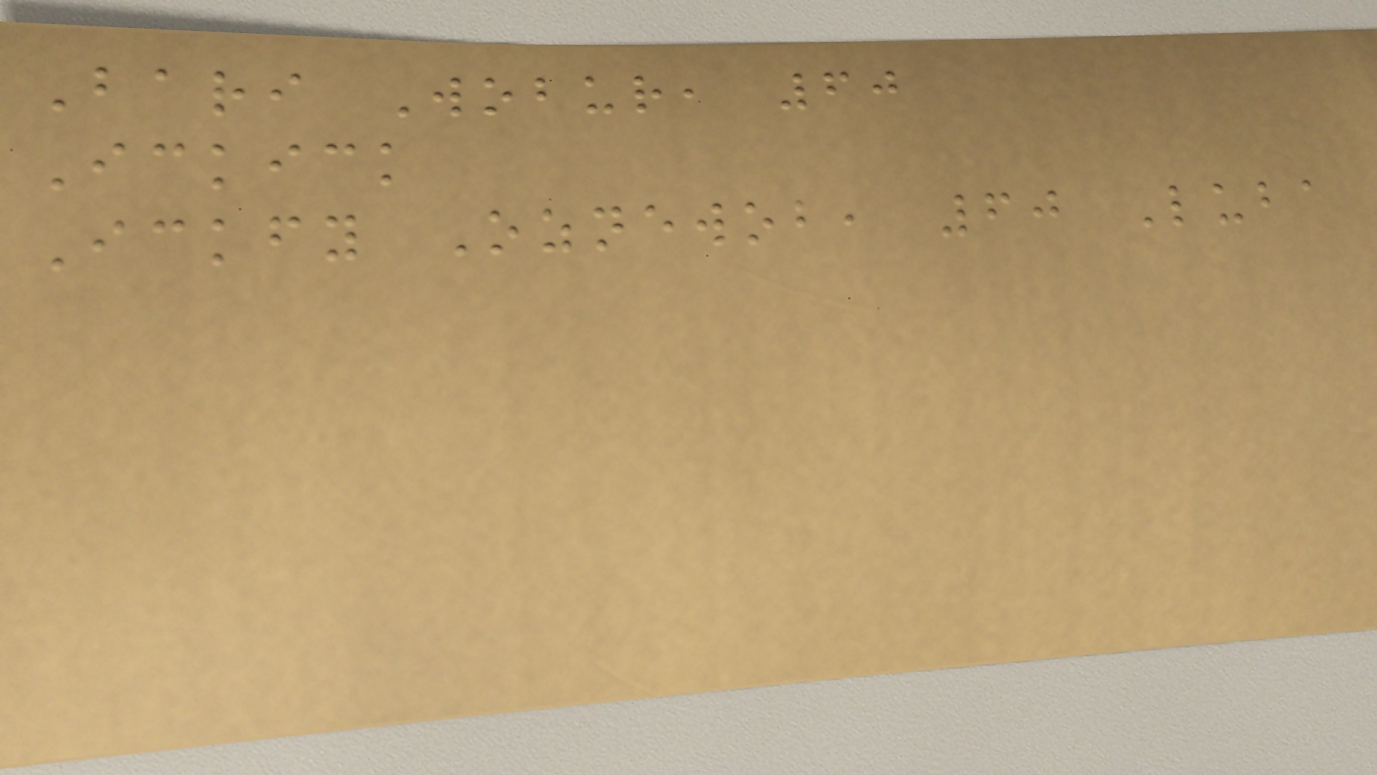Bari Wobur, 60
Ickick
Ickfy Oznewob, 60 Luba
